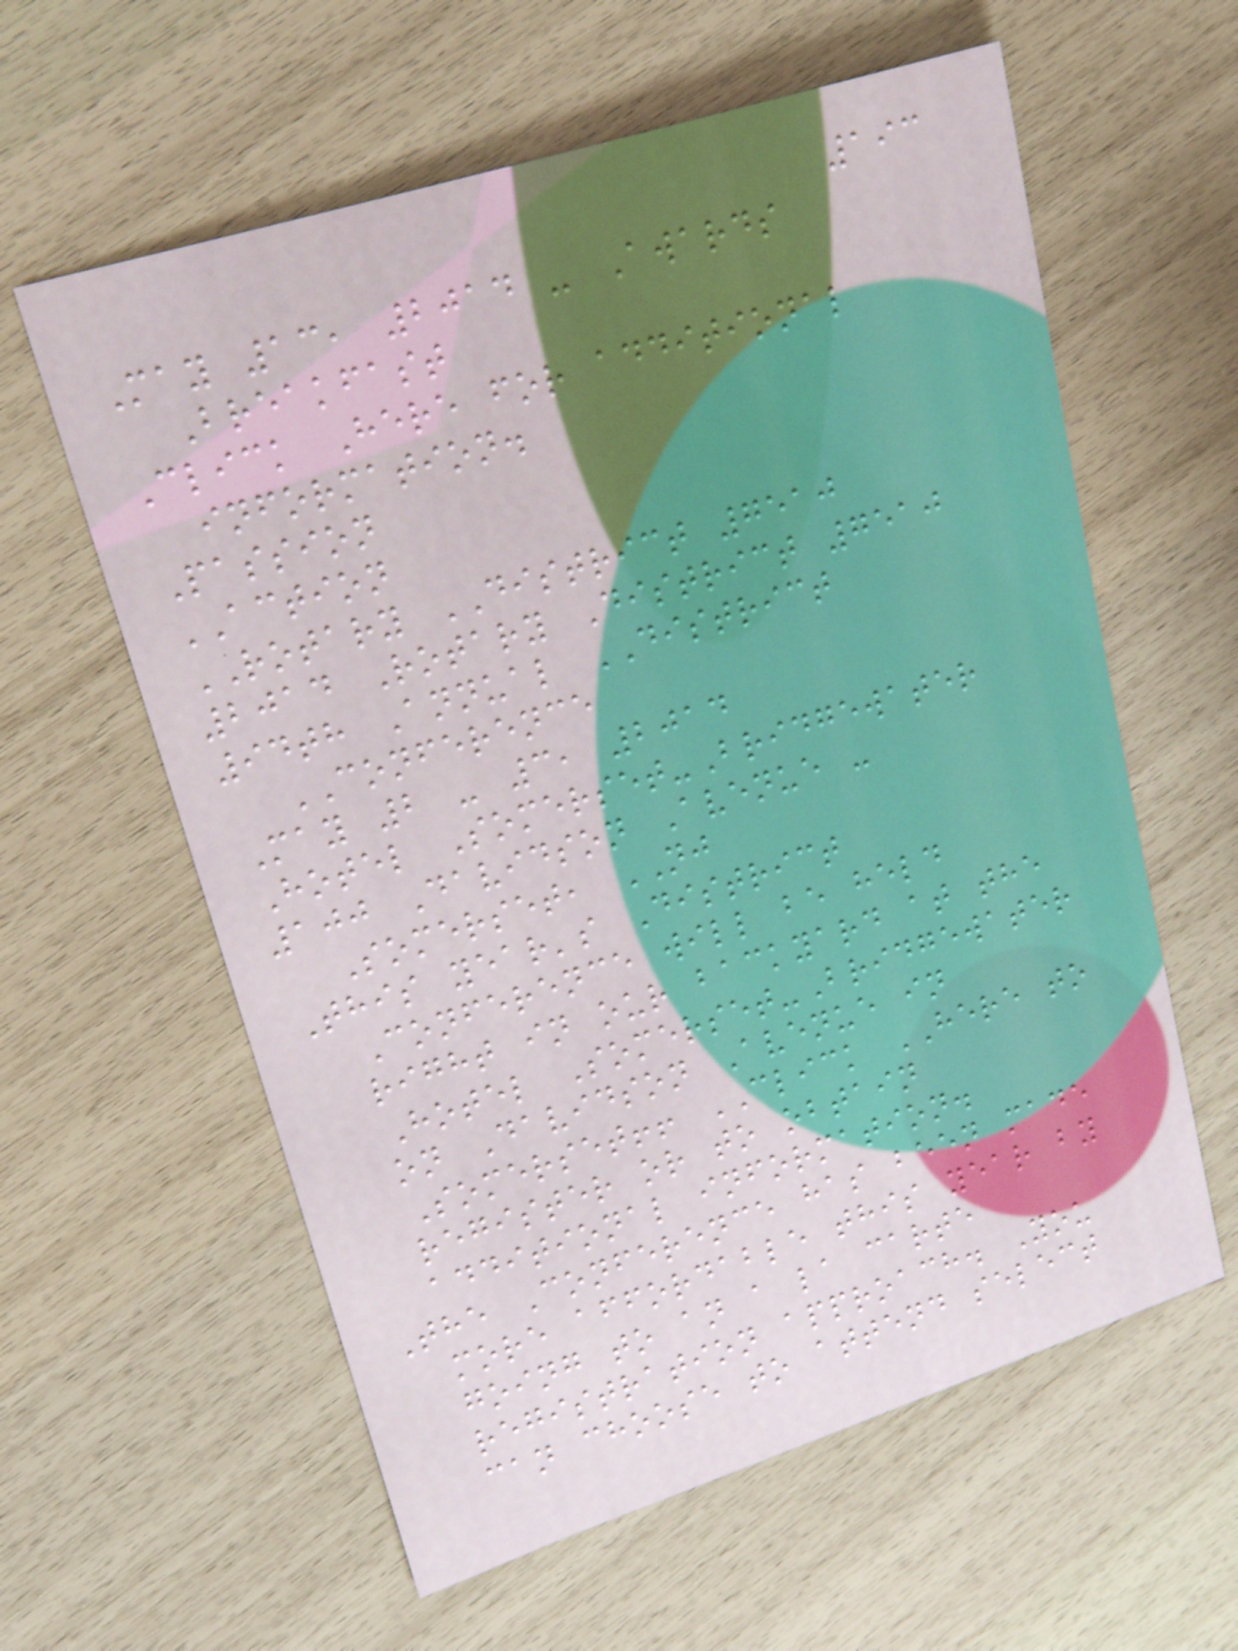193
May 13, 2014 - Awards
Breakfast
Click Here for additional
information.
Passion
ACTION
ROTARY DISTRICT 7510
2014 Rotary District 7510
94th Annual DISTRICT
CONFERENCE
May 2 - 3, 2014
Hotel Somerset-Bridgewater
100 Davidson Avenue -
Somerset, NJ
This year's District
Conference will be held
right in our backyard at the
Hotel Somerset-Bridgewater
on Davidson Avenue in
Somerset!! CLICK HERE to
register or to obtain
additional information.
The Conference has been made
more affordable this year by
going to an a la carte
registration approach. You
can choose to attend select
